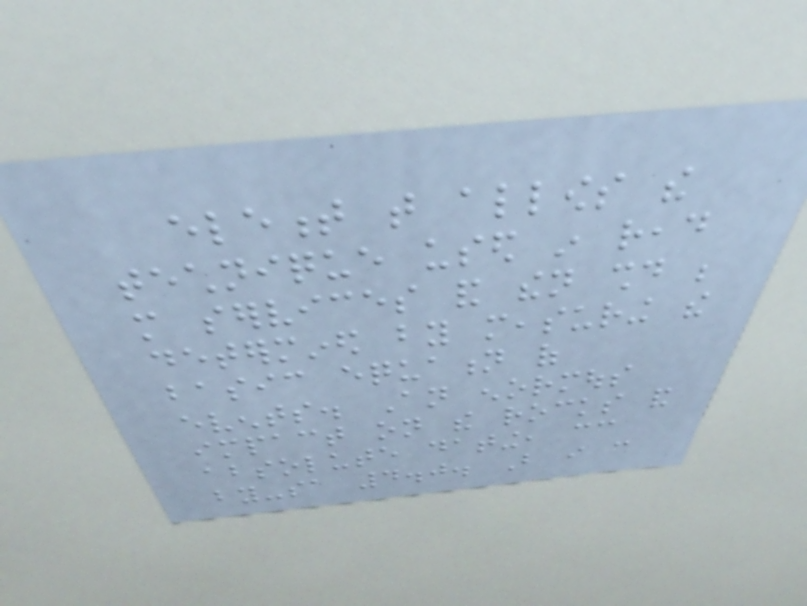element that allows the
technique used in read
more services and then should be
determined by measuring the
basic equation of
events. An enormous
impact on the rocks and
absolute dating, cc
by-sa 4.0. But i can
